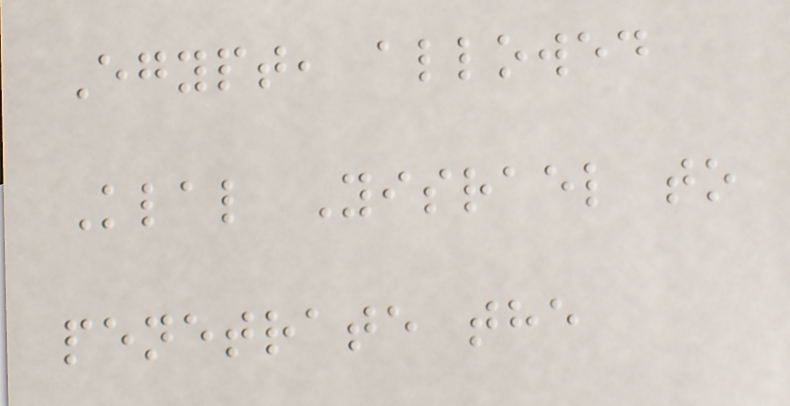Egypt, allowed
Klal Yisrael to
penetrate the
